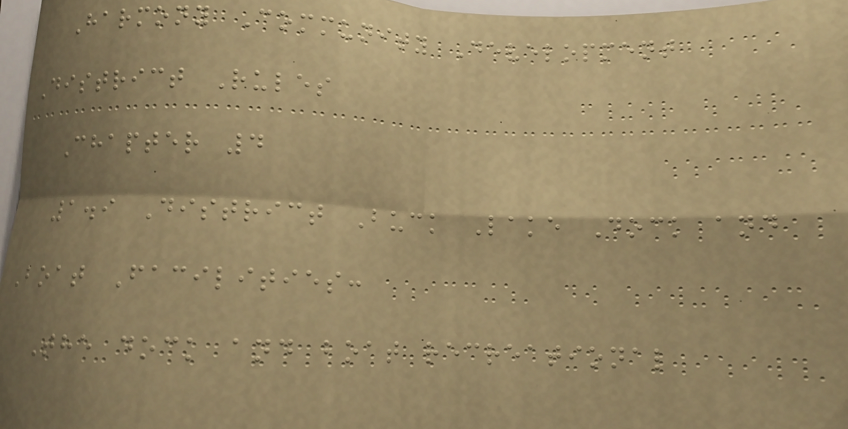Harmony Community Development
District Rules
Chapter 4
1.9 District Buck Lake Dock and
Boat Facilities:
The dock and boat recreational
